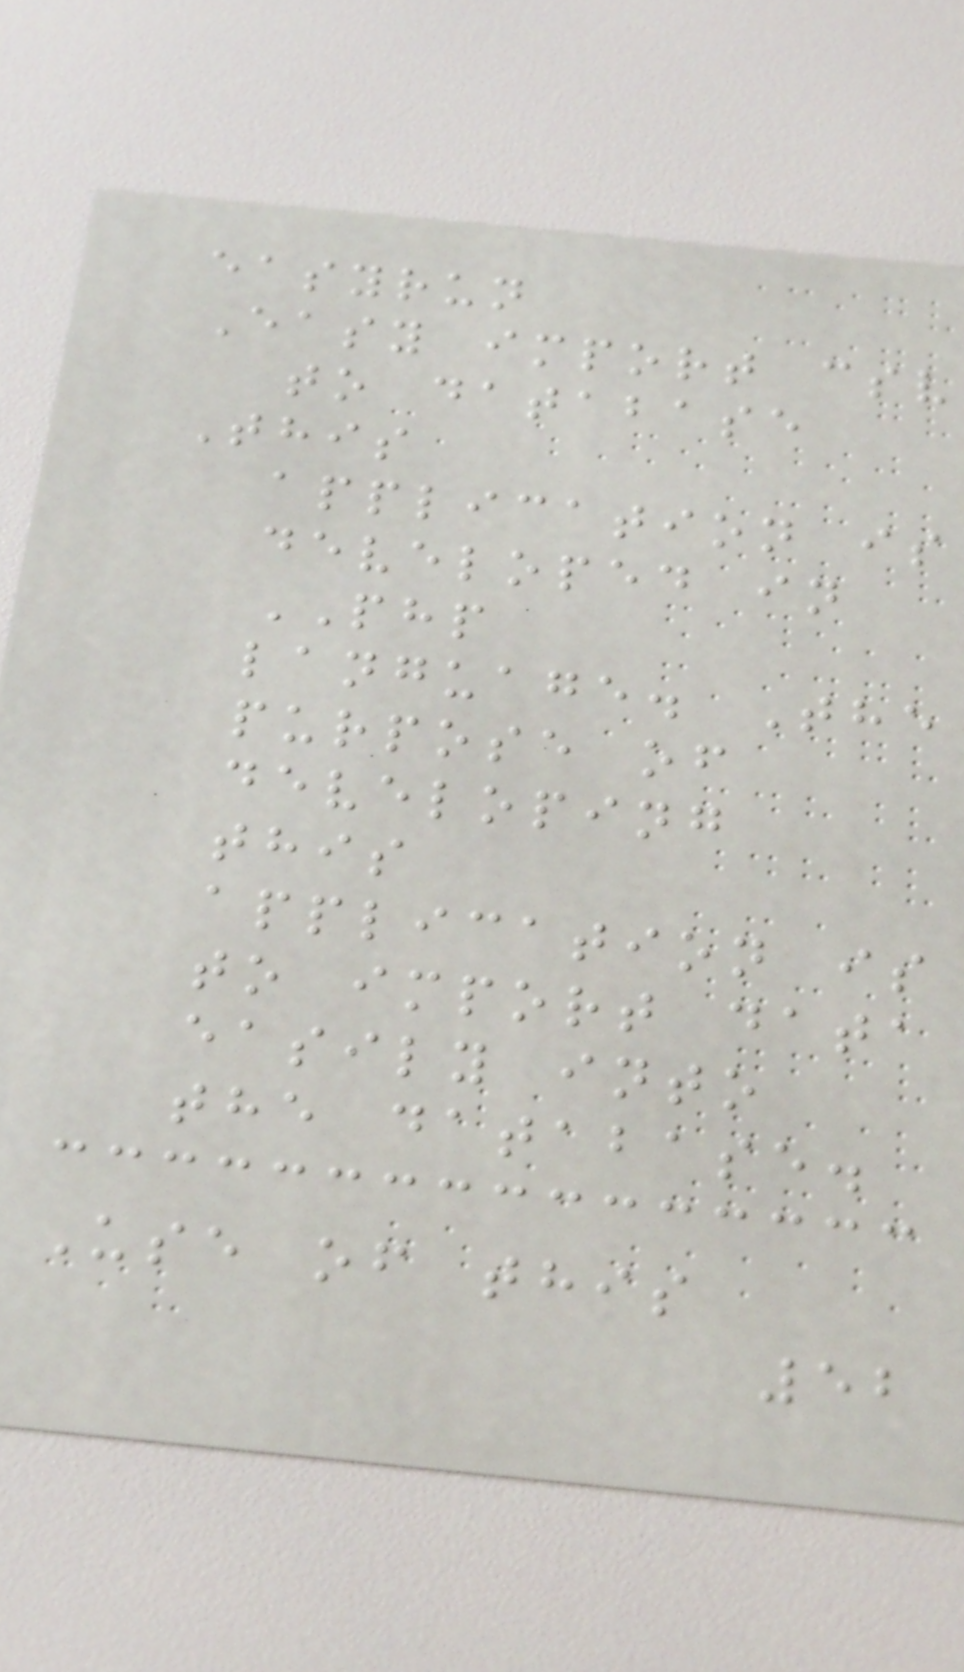easyrun
Easy import csv
to database
This
application is
developed in
PHP
language. The
purpose of
developing
this
application is
to import data
easily into
the database.
Use of this
52
